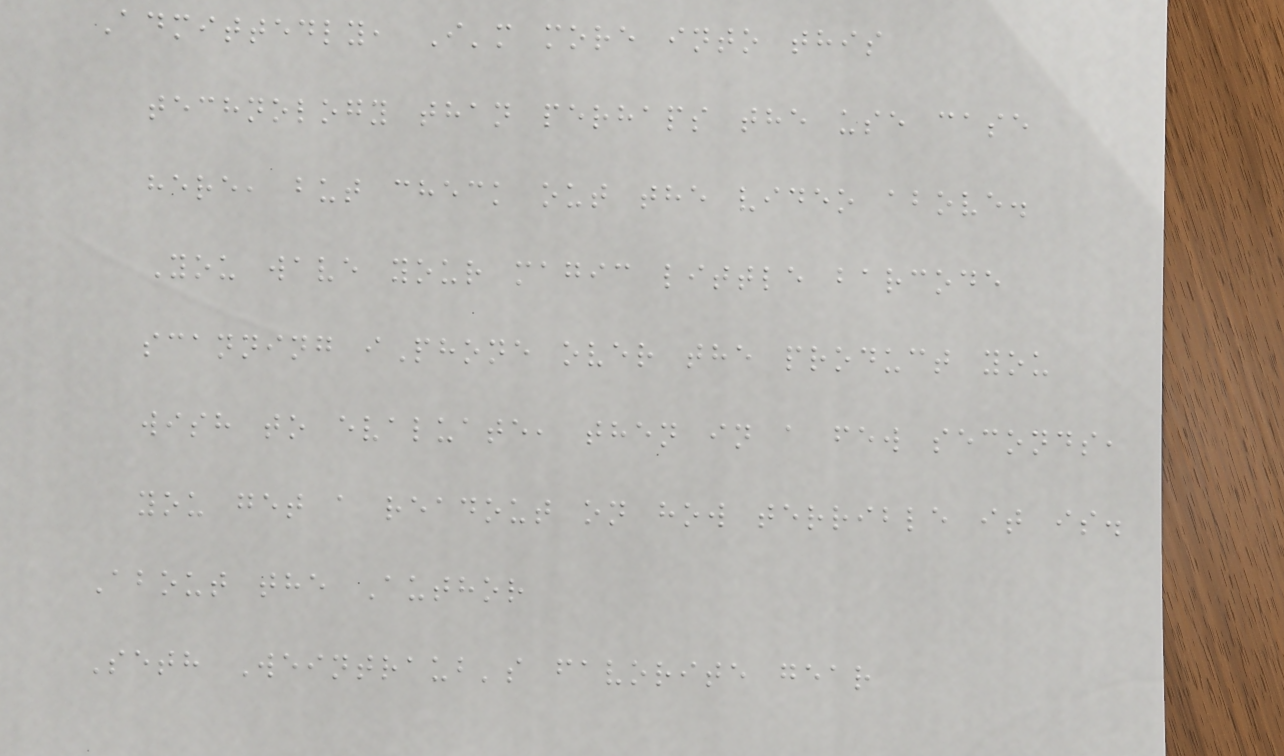Admittedly, I'm more into this
technology than perhaps the use case
here, but check out the video above.
You wave your magic little barcode
scanning iPhone over the product you
wish to evaluate, then in a few seconds,
you get a readout on how terrible it is.
About the Author
Seth Weintraub's favorite gear
